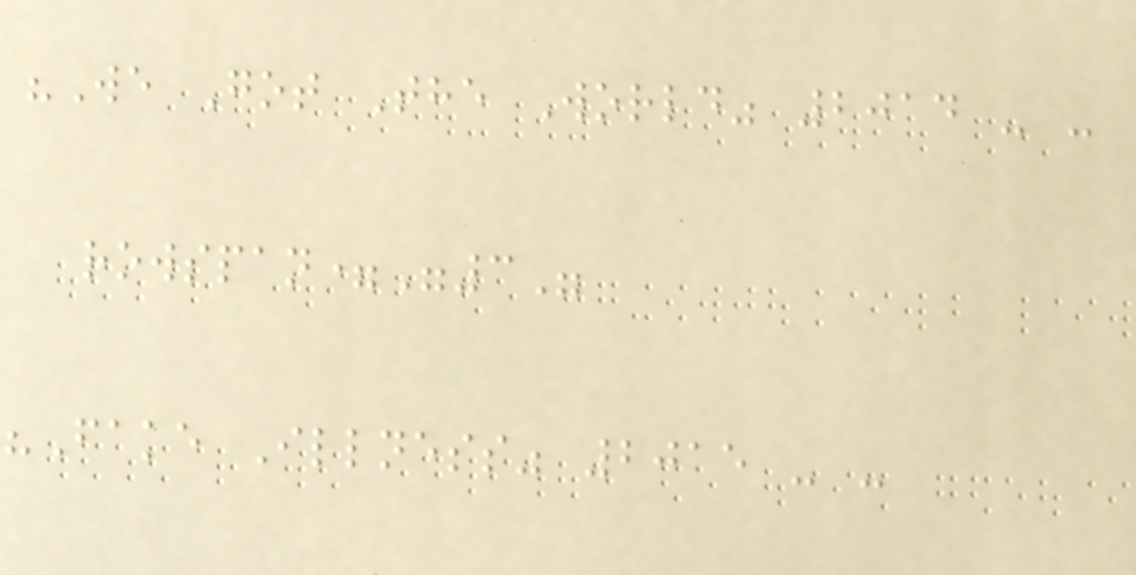"We Got The World" 2014 - -
rowspan="3"
"Fake Illness" 2015 - -
